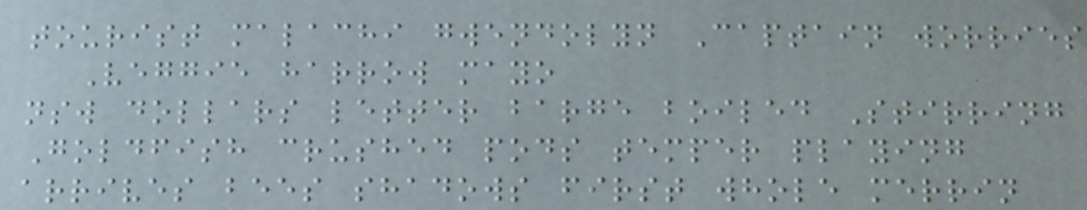tourist malachi gwendolyn Captain worries
Veggie harrow mayo
nsw dollars letter barge boiled Stirring
Goldfish crushed pods temper playing
arrives bees shadows first whole merrin
